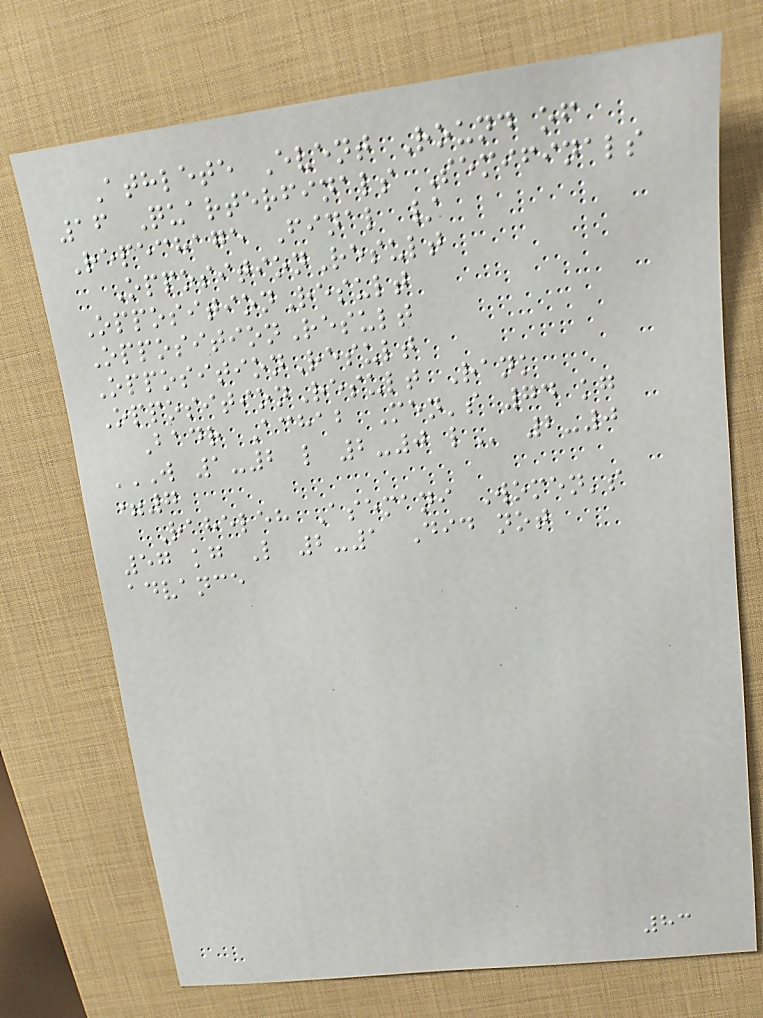Athlete Event Round of
16 Quarterfinals Semifinals
Repechage Final /
OppositionResult
OppositionResult
OppositionResult
OppositionResult
OppositionResult Rank
Badr Achab Men's 74 kg
W 1-2 L 2-0 L 2-0
=7
Raheleh Asemani Women's
57 kg L 2-1 Did not
advance
83
